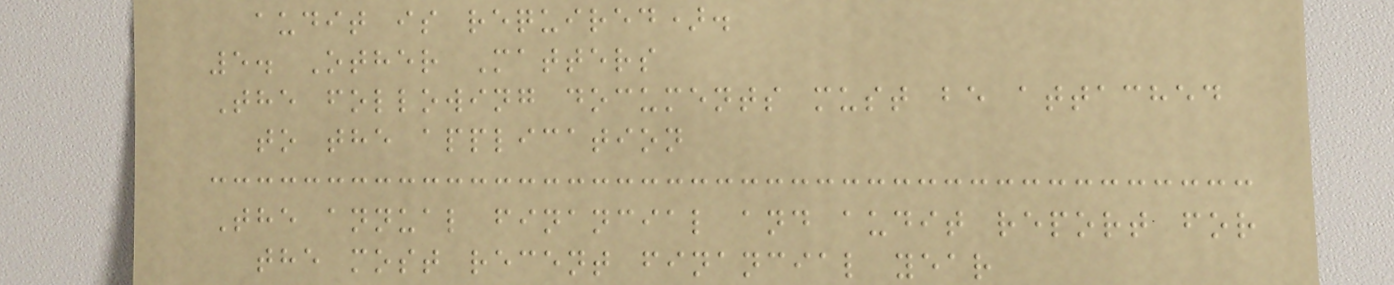audit is required).
5. Other Matters
The following documents must be attached
to the application
The annual financial and audit report for
the most recent financial year
